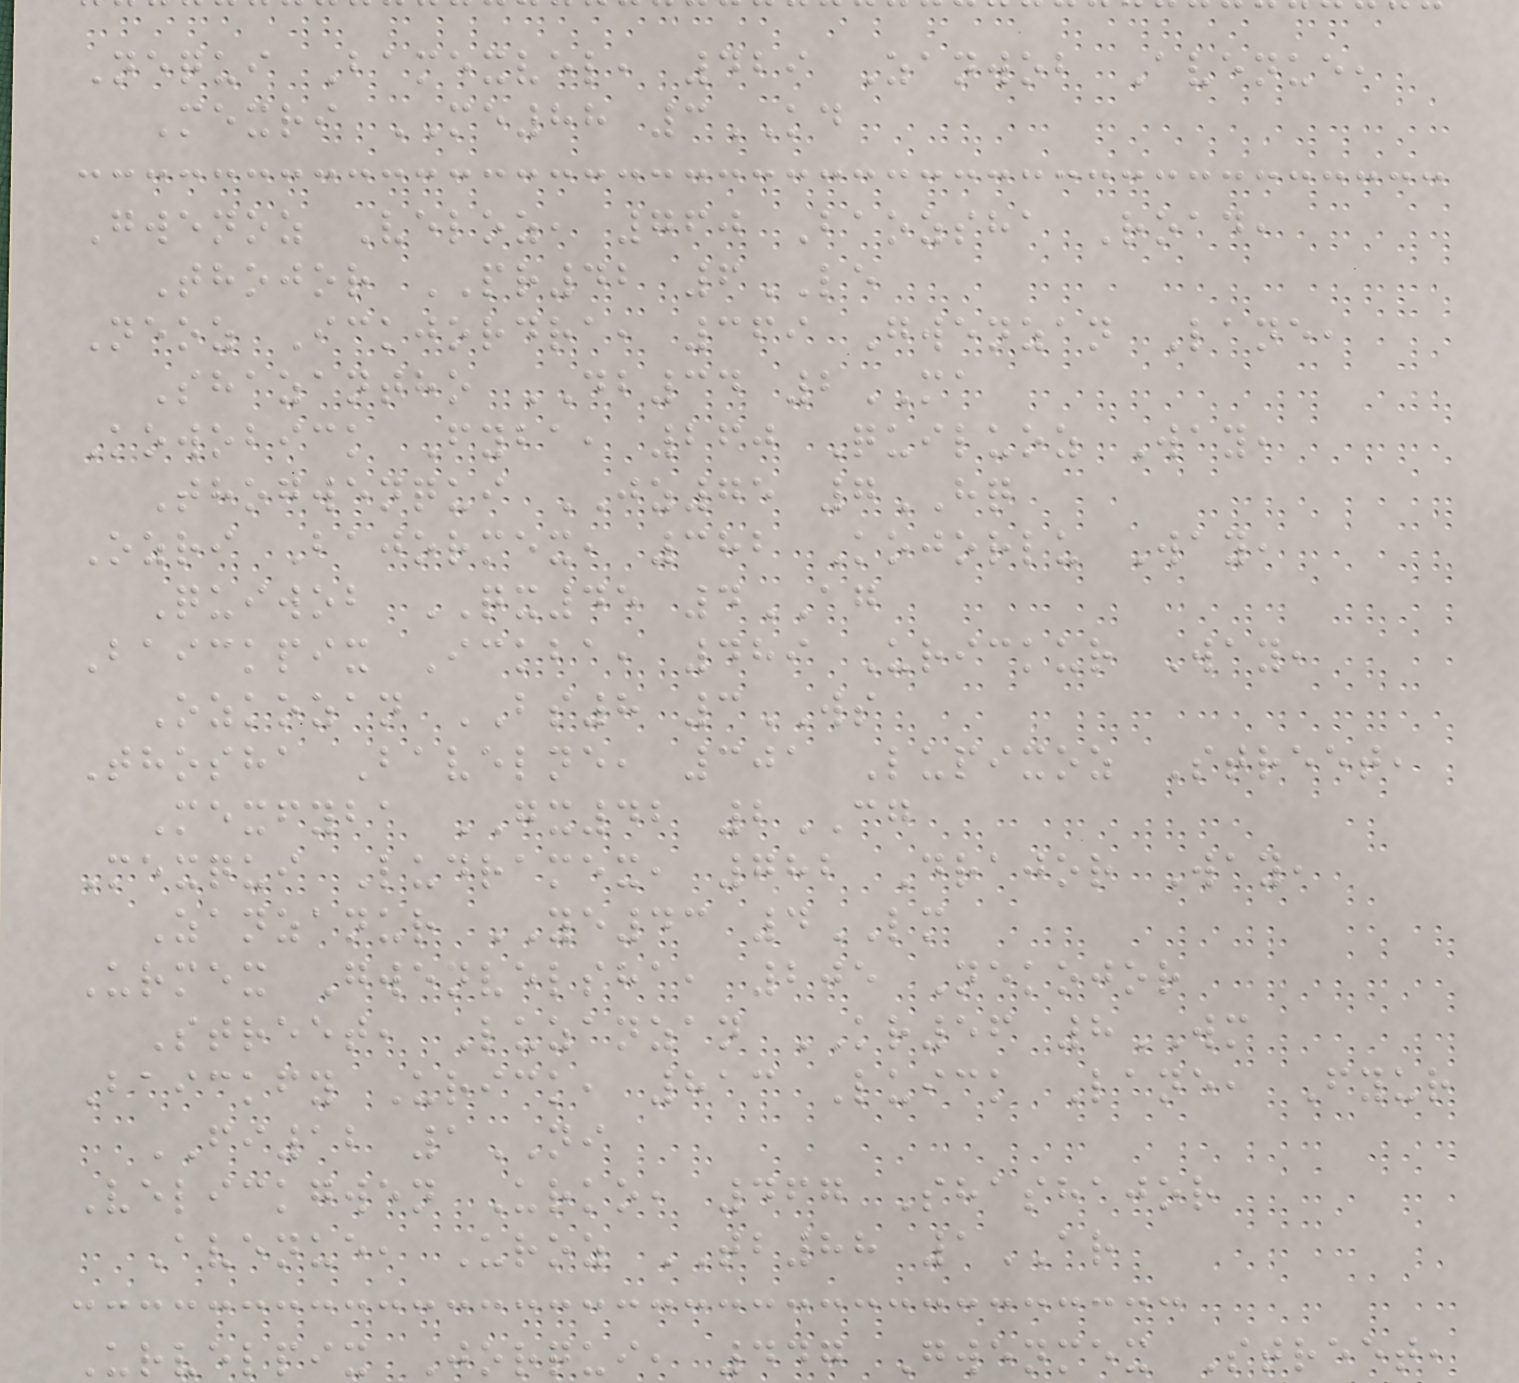Nequi Bamexvel, 429 Zanwob Avenue,
Mexri ME88 3KD
Gwenoz Veloz, 760 Baozsha Road,
Thojor PR42 6LE
Neoz Ickjordra, 369 Gwenzan Lane,
Shazantho DB34 2MA
Kowobick Fyba, 260 Quiluoz Way,
Thogwenqui JZ75 7HQ
Ozri Bajormex, 382 Kojorlu Way,
Quiwob QX45 4AG
Baickpix Ickba, 489 Urickur Way,
Ozkozan BS8 3WS
Thosha Bavelne, 301 Lupixoz Street,
Mexfyba GX42 2CG
Mexqui Ludramex, 782 Drajor Way,
Zanzanur YE43 4LM
Urmex Gwenvelsha, 205 Nekojor
Street, Luzanzan KR56 8WM
Baickfy Urick, 813 Luick Lane, Fyur
FI12 1NI
Velickgwen Urko, 467 Shashajor
Avenue, Uroz TB88 1AR
Urvelpix Jorqui, 447 Gwenmex Street,
